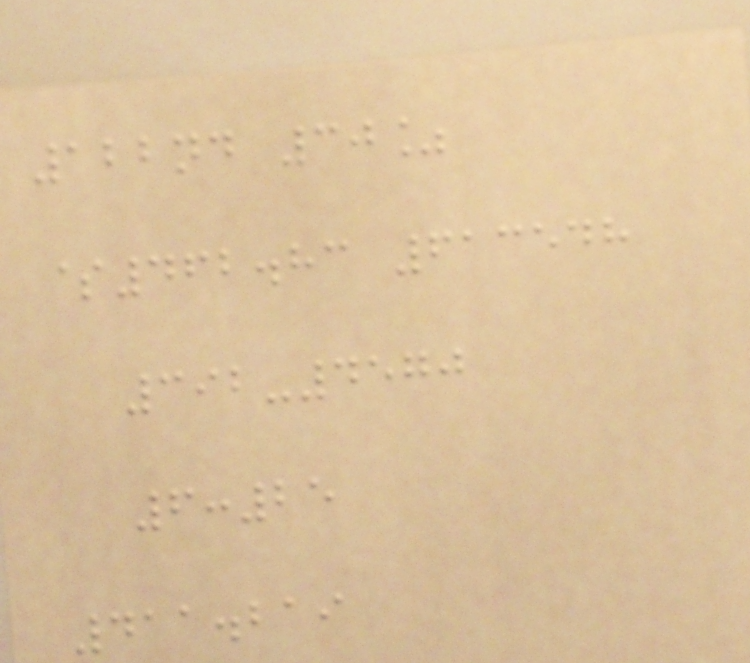122nd 30%
$462.83 613548
392-4570
6:25
411.219
